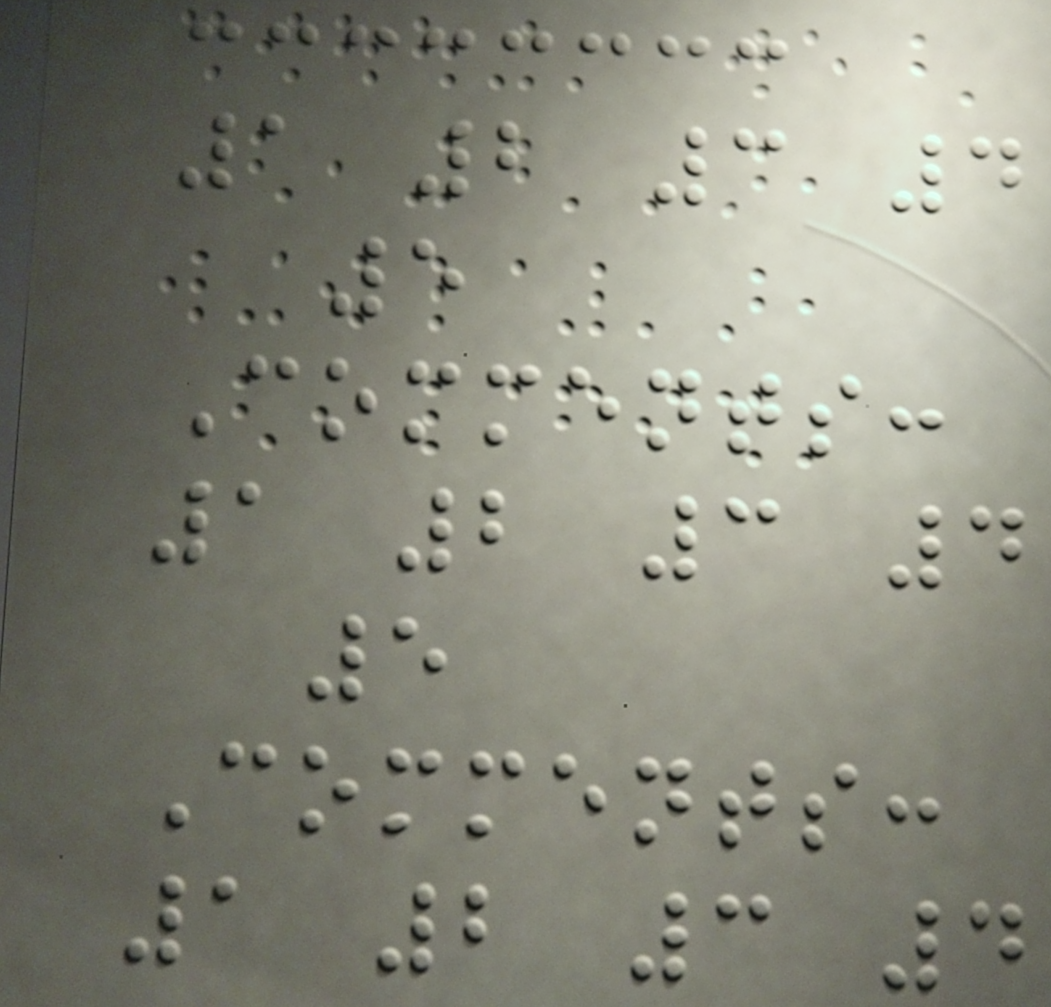1 2 3 4
5
Comments:
1 2 3 4
5
Comments:
1 2 3 4
